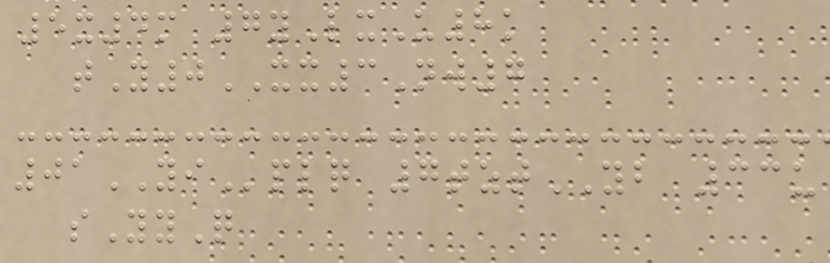5x4m 7yLxU8k
tY0XX3Nw7
01YIplq 7tztYB 33u
sYyQ
